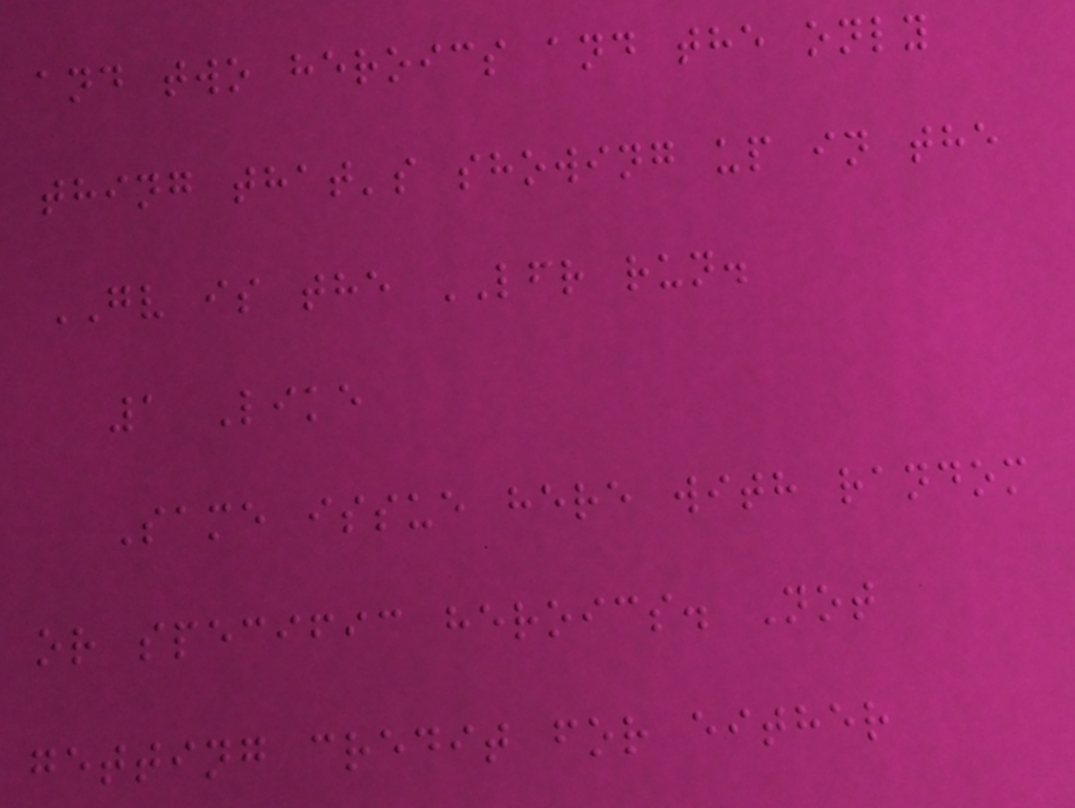and two heroics and the only
thing that's showing up in the
GV is the LFR run.
1 Like
Same issue here with random
or specific heroics. Not
getting credit for either
